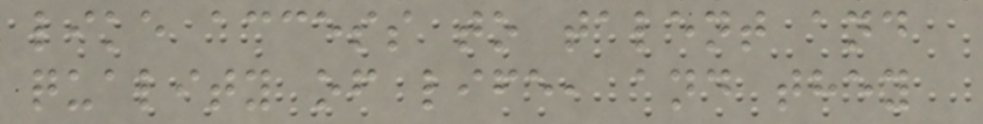like access to talent and
quality of life, and they
